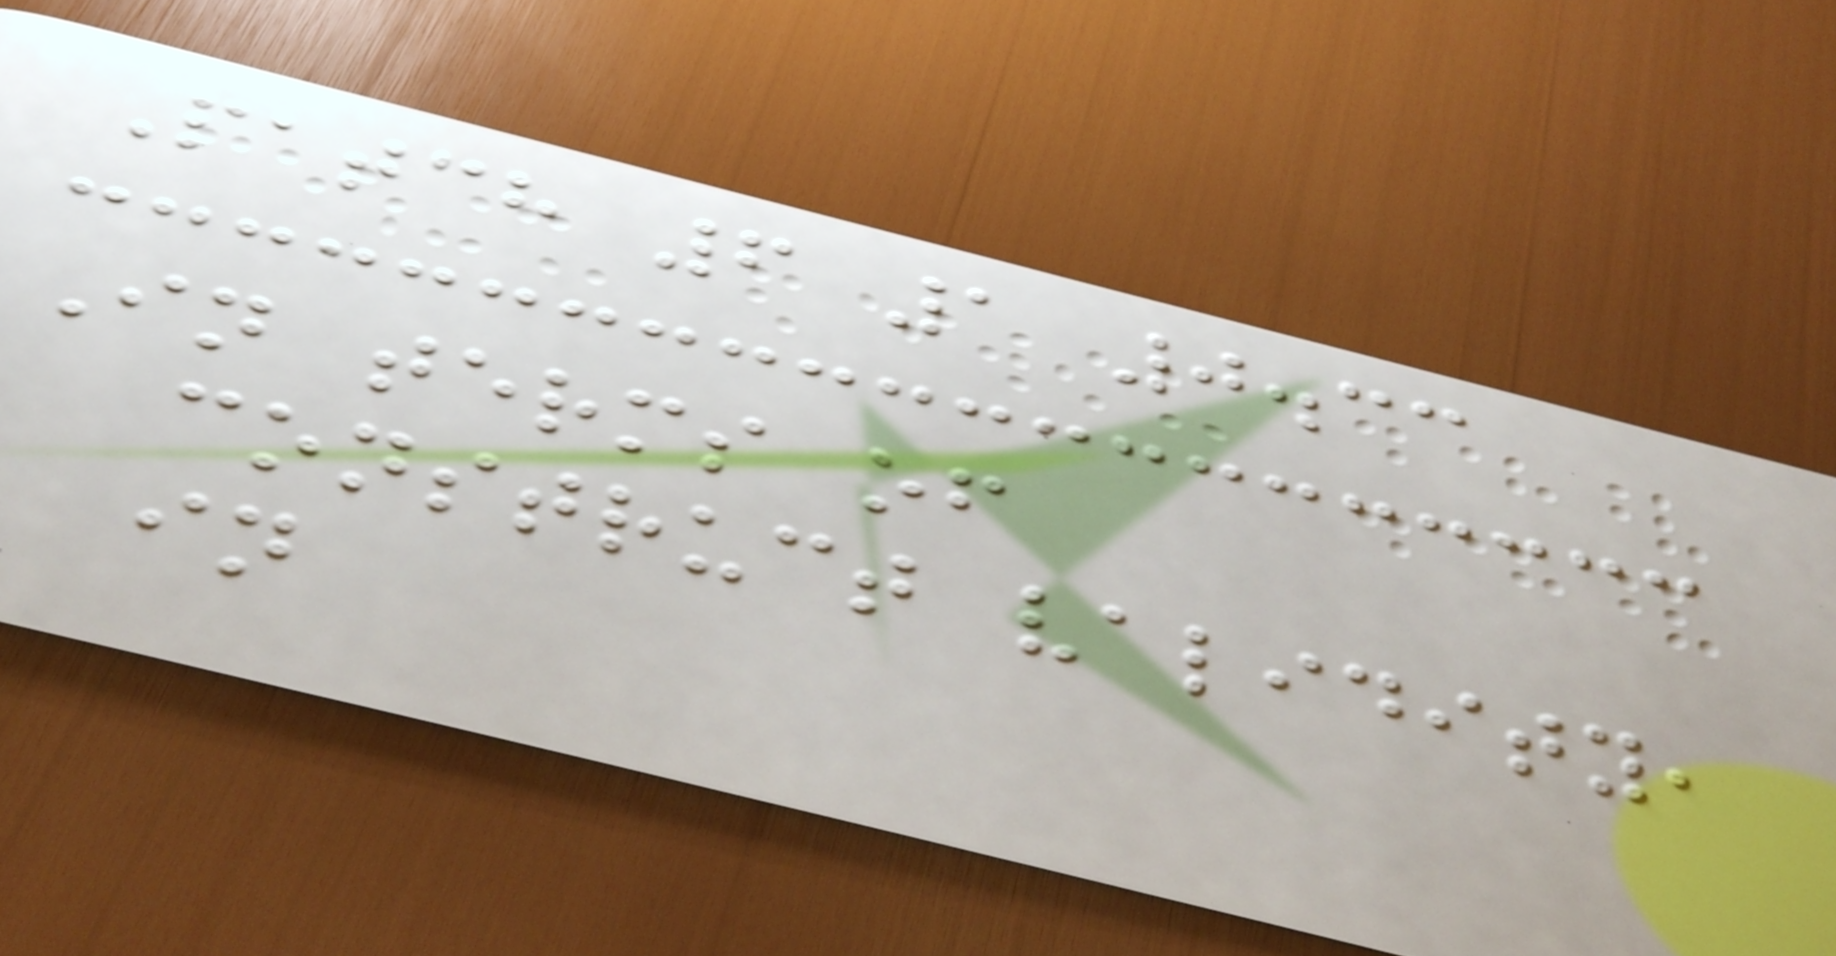Patch 6 1 0.33
In terms of
construct validity,
in
